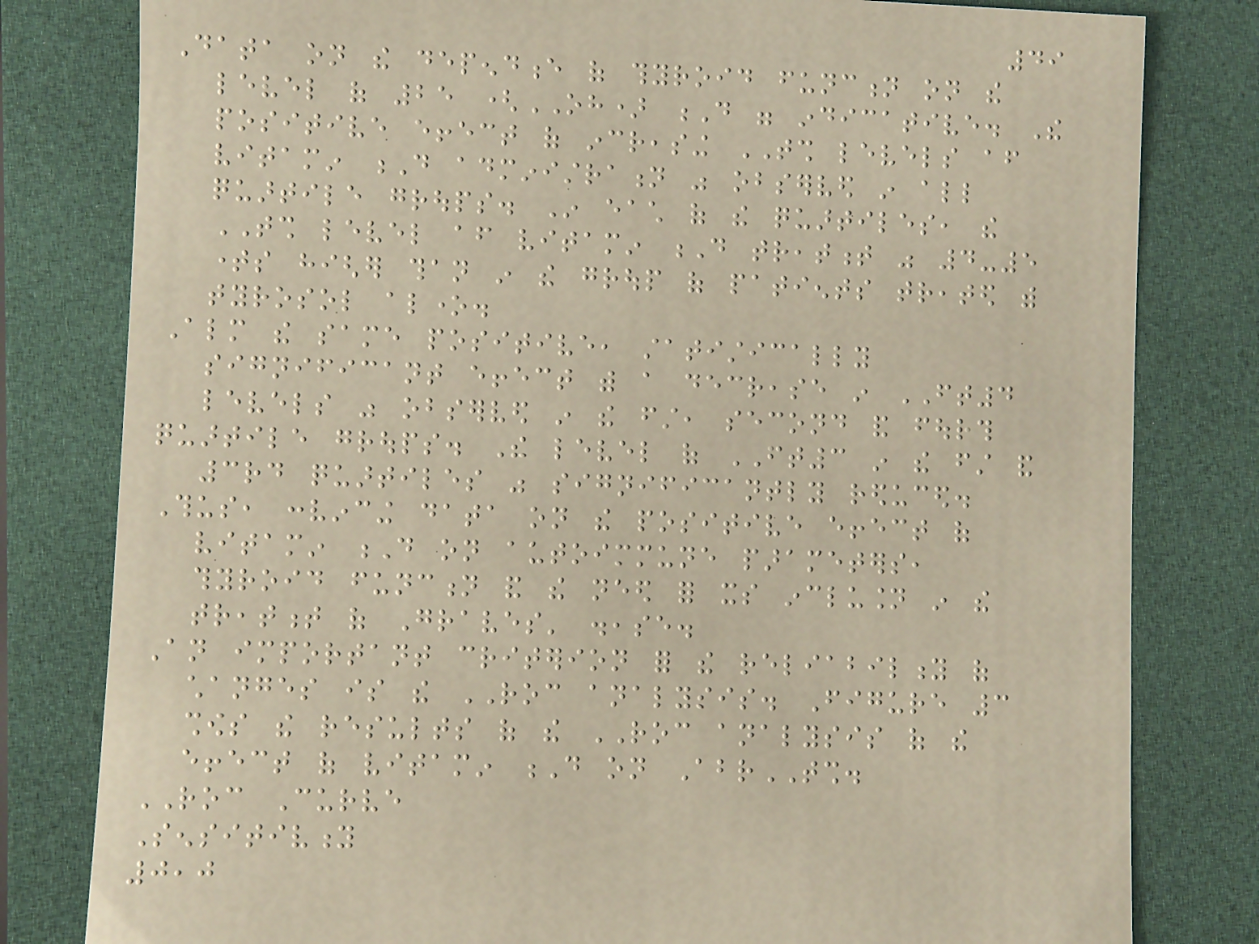49
Data on the dependence of thyroid function on the
level of 25 (OH) D were indicative. The
positive effect of increasing TSH levels after
vitamin D administration was observed in all
quartile groups. In each of the quartiles, the
TSH level after vitamin D treatment was 4-5
times higher than in the group of patients treated with
tyrosol alone.
Almost the same positive, statistically
significant effect with a decrease in FT4
levels was observed in the first, second and fourth
quartile groups. The level of FT3 in the first and
3rd quartiles was significantly reduced.
Thus, convincing data on the positive effect of
vitamin D on autoimmune parameters,
thyroid function and the need for its inclusion in the
treatment of Graves' disease.
An important criterion for the reliability of
changes is the ROC analysis. Figure 3
shows the results of the ROC analysis of the
effect of vitamin D on AbrTSH.
ROC Curve
Sensitivity
0,0
